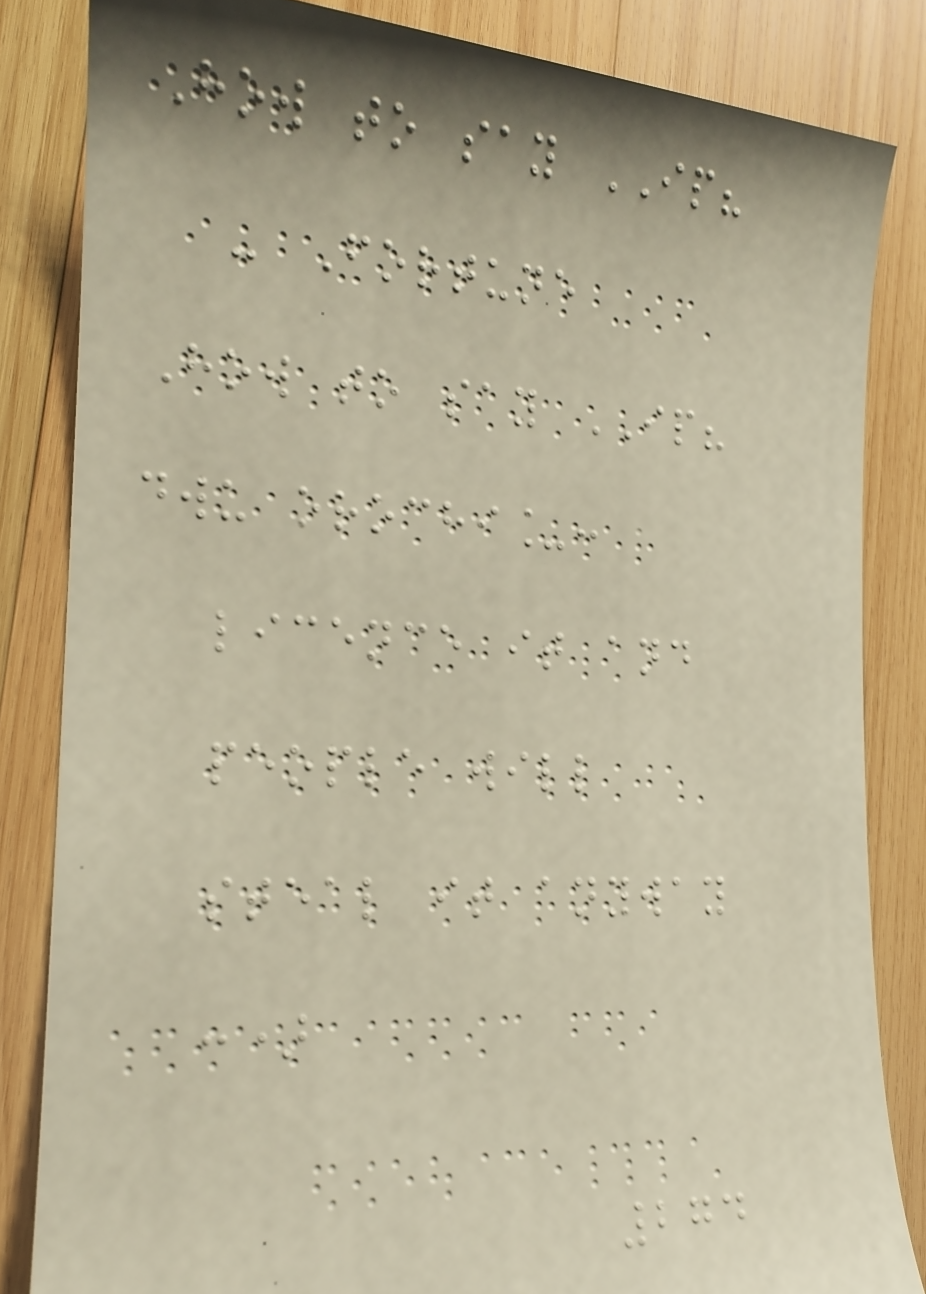How to say IP?
- Fortune
How to say IP?
dwu orochi_:
licence it and
people will
steal it anyway
:)
274
